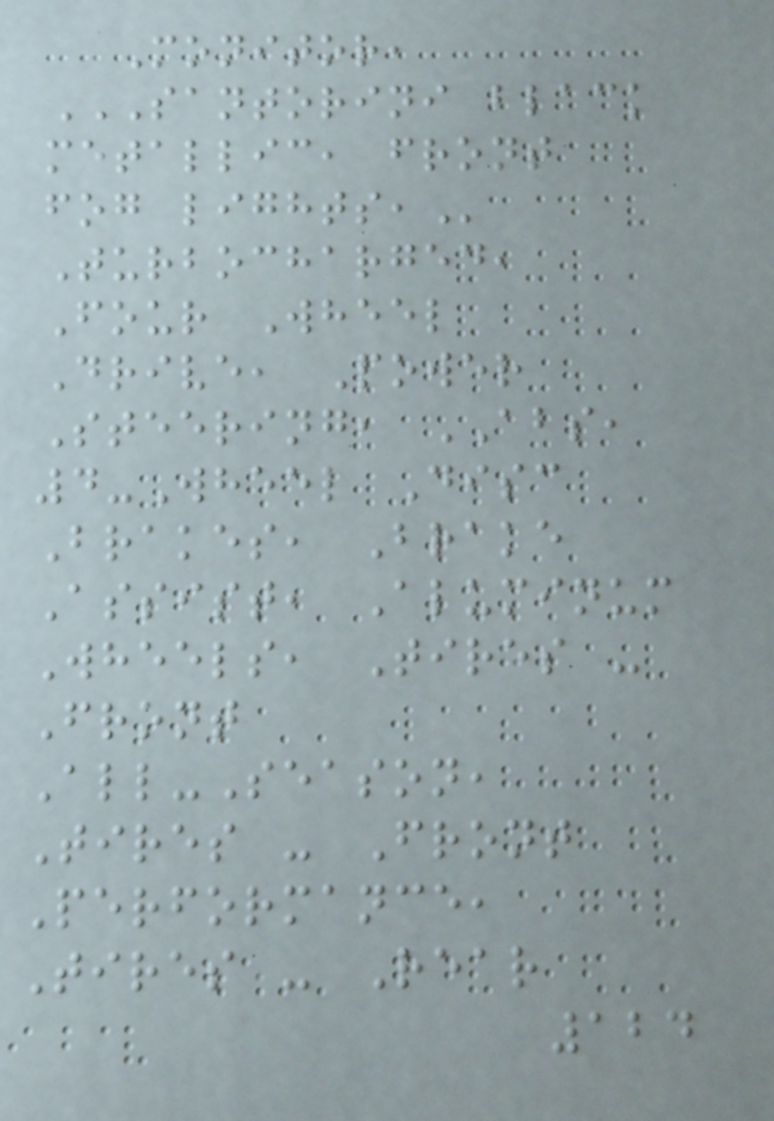Monitor,
SANTORINI BLACK
METALLIC, FRONT
FOG LIGHTS,
Turbocharged,
Four Wheel
Drive, Power
Steering, ABS,
4-Wheel Disc
Brakes, Brake
Assist, Aluminum
Wheels, Tires -
Front
All-Season,
Tires - Front
Performance,
Tires - Rear
124
